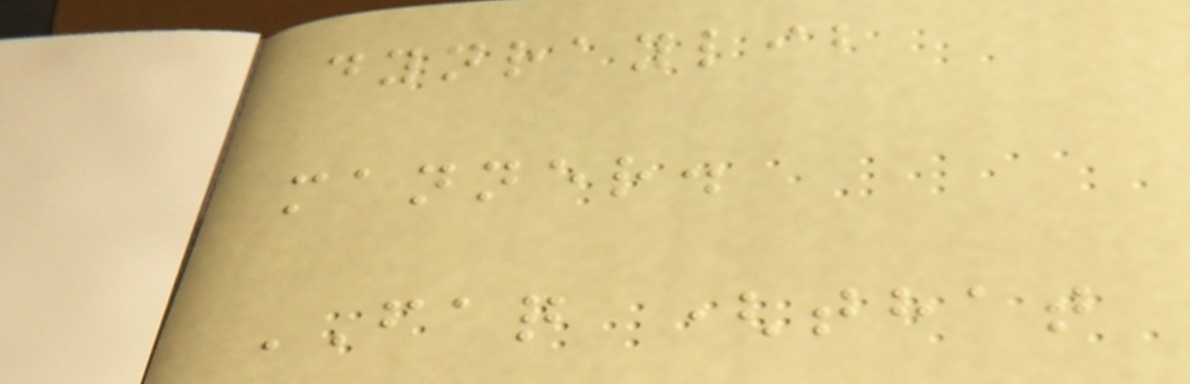dynraylib
manner.
FAQ (that
